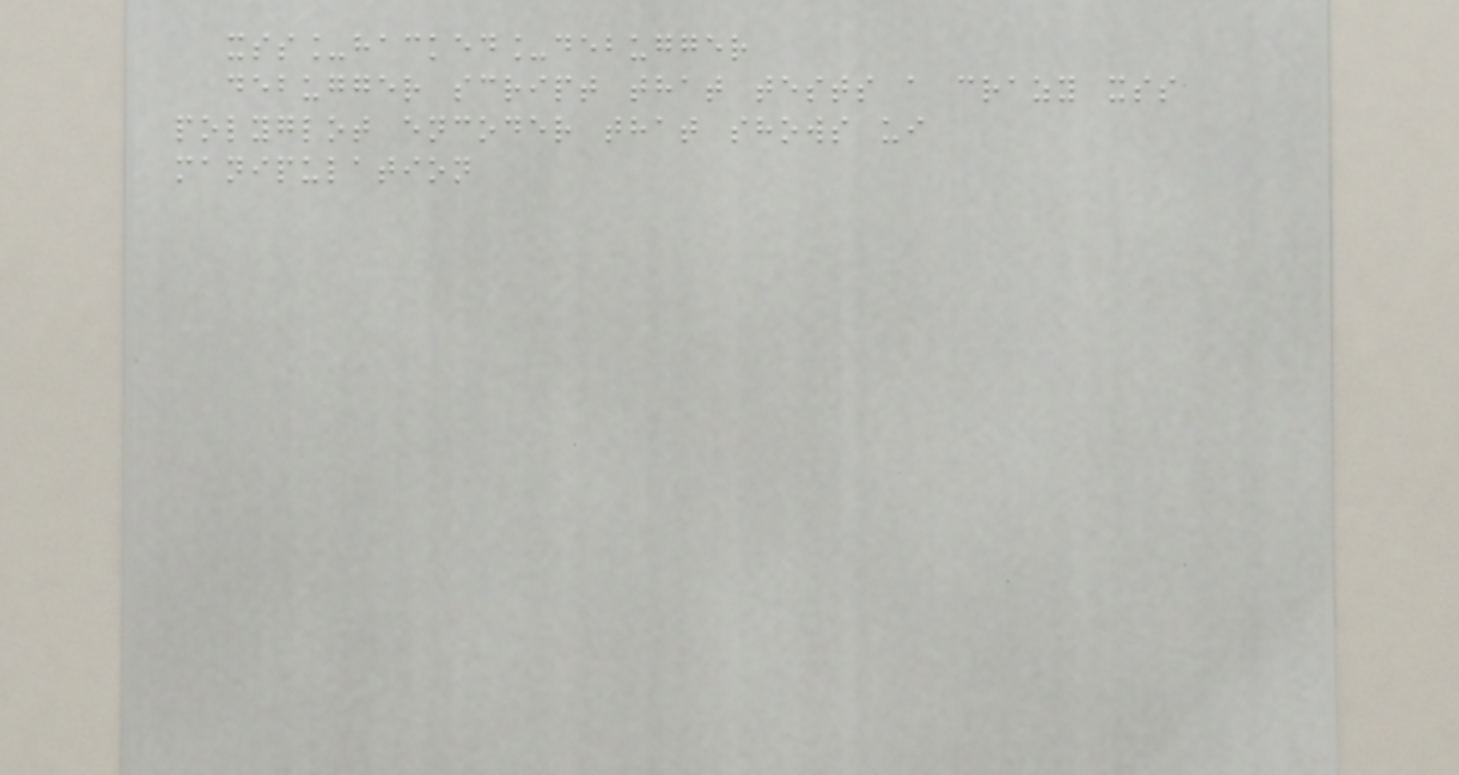xss_hacked_debugger
debugger script that tests a crazy xss
polyglot encoder that shows ui
manipulation
